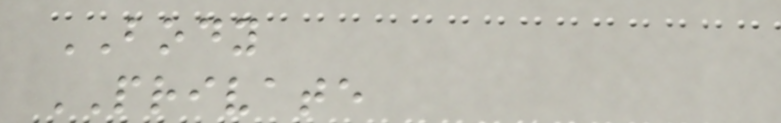BODY
PRIVATE
